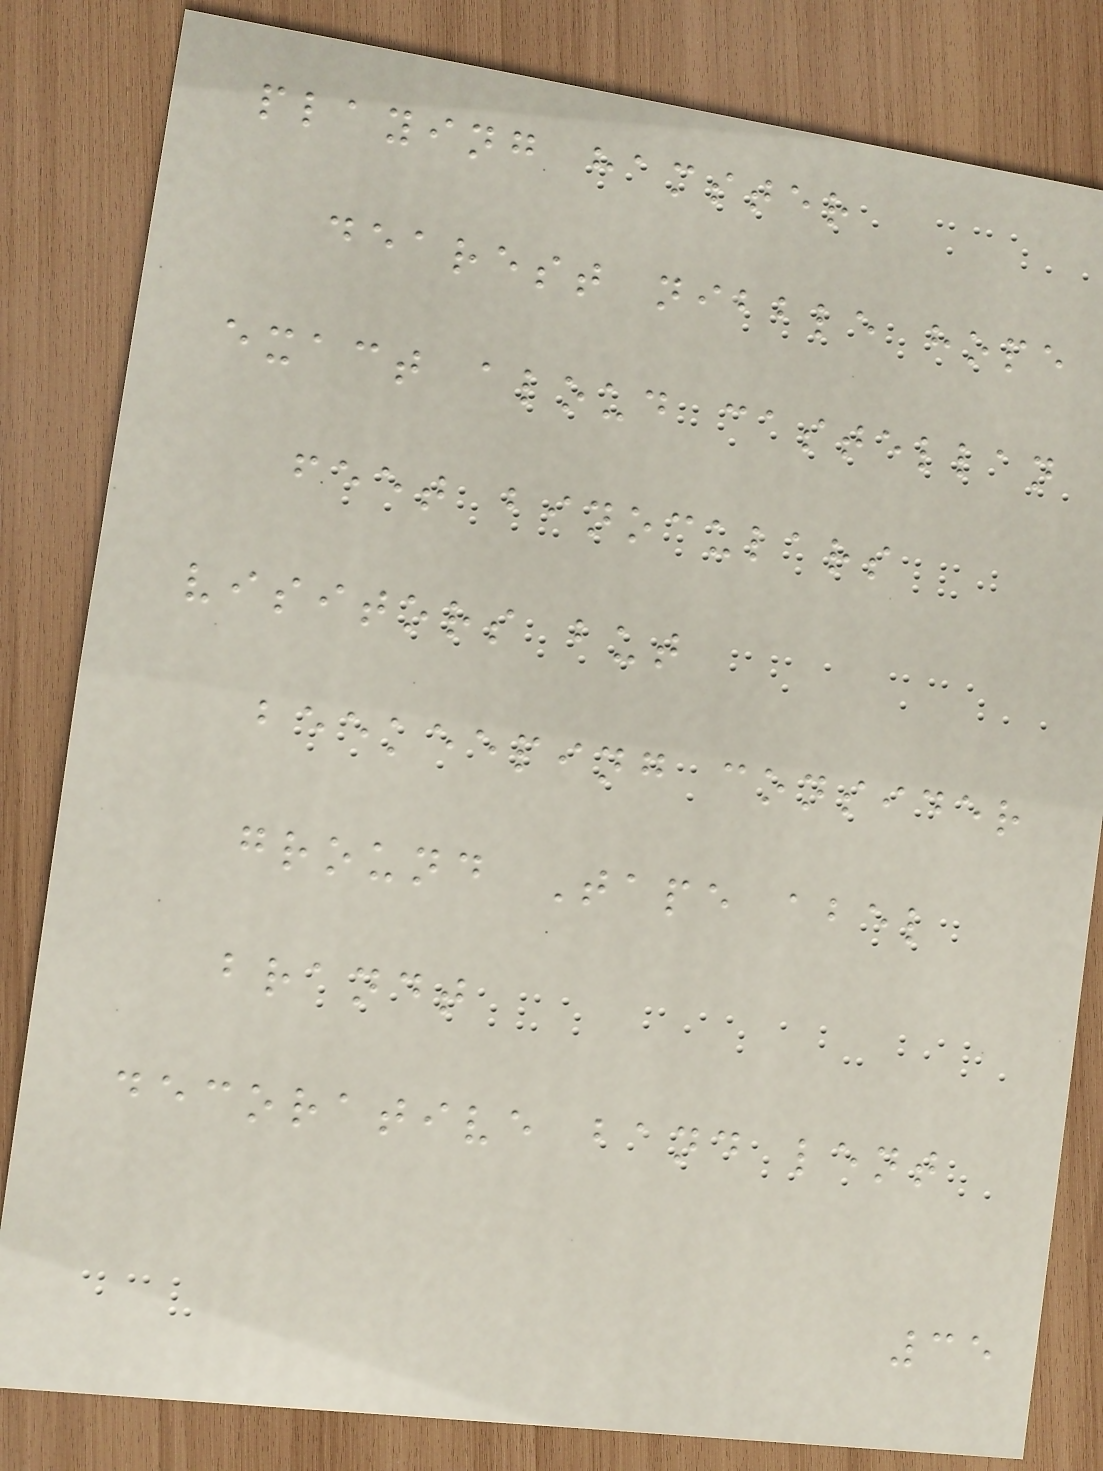playing hamster
dearest nibble hope
exact aloud castellan
feet binoculars
visitors but
beekeeping consider
ground Tape abel
brandt
decorative band lent
35
